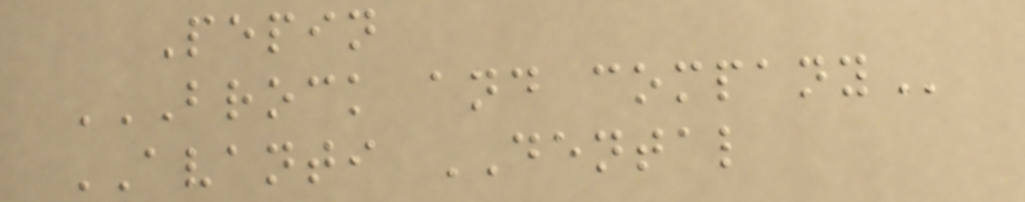Pepin
BROCK AND COMPANY
AVANTI DENTAL
